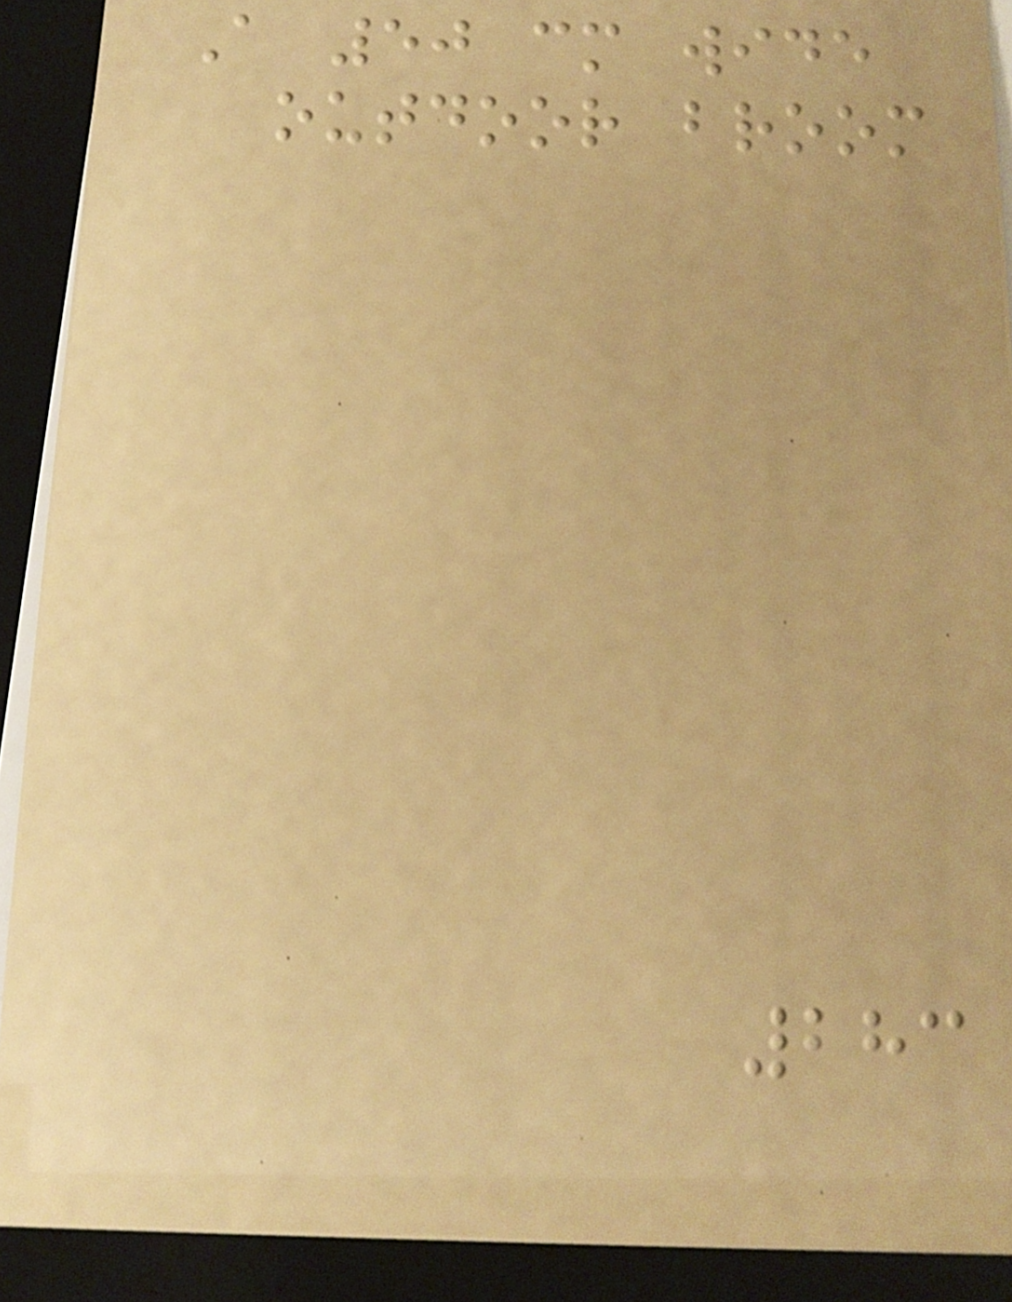A 50 cm wide
outdoor broom
283
